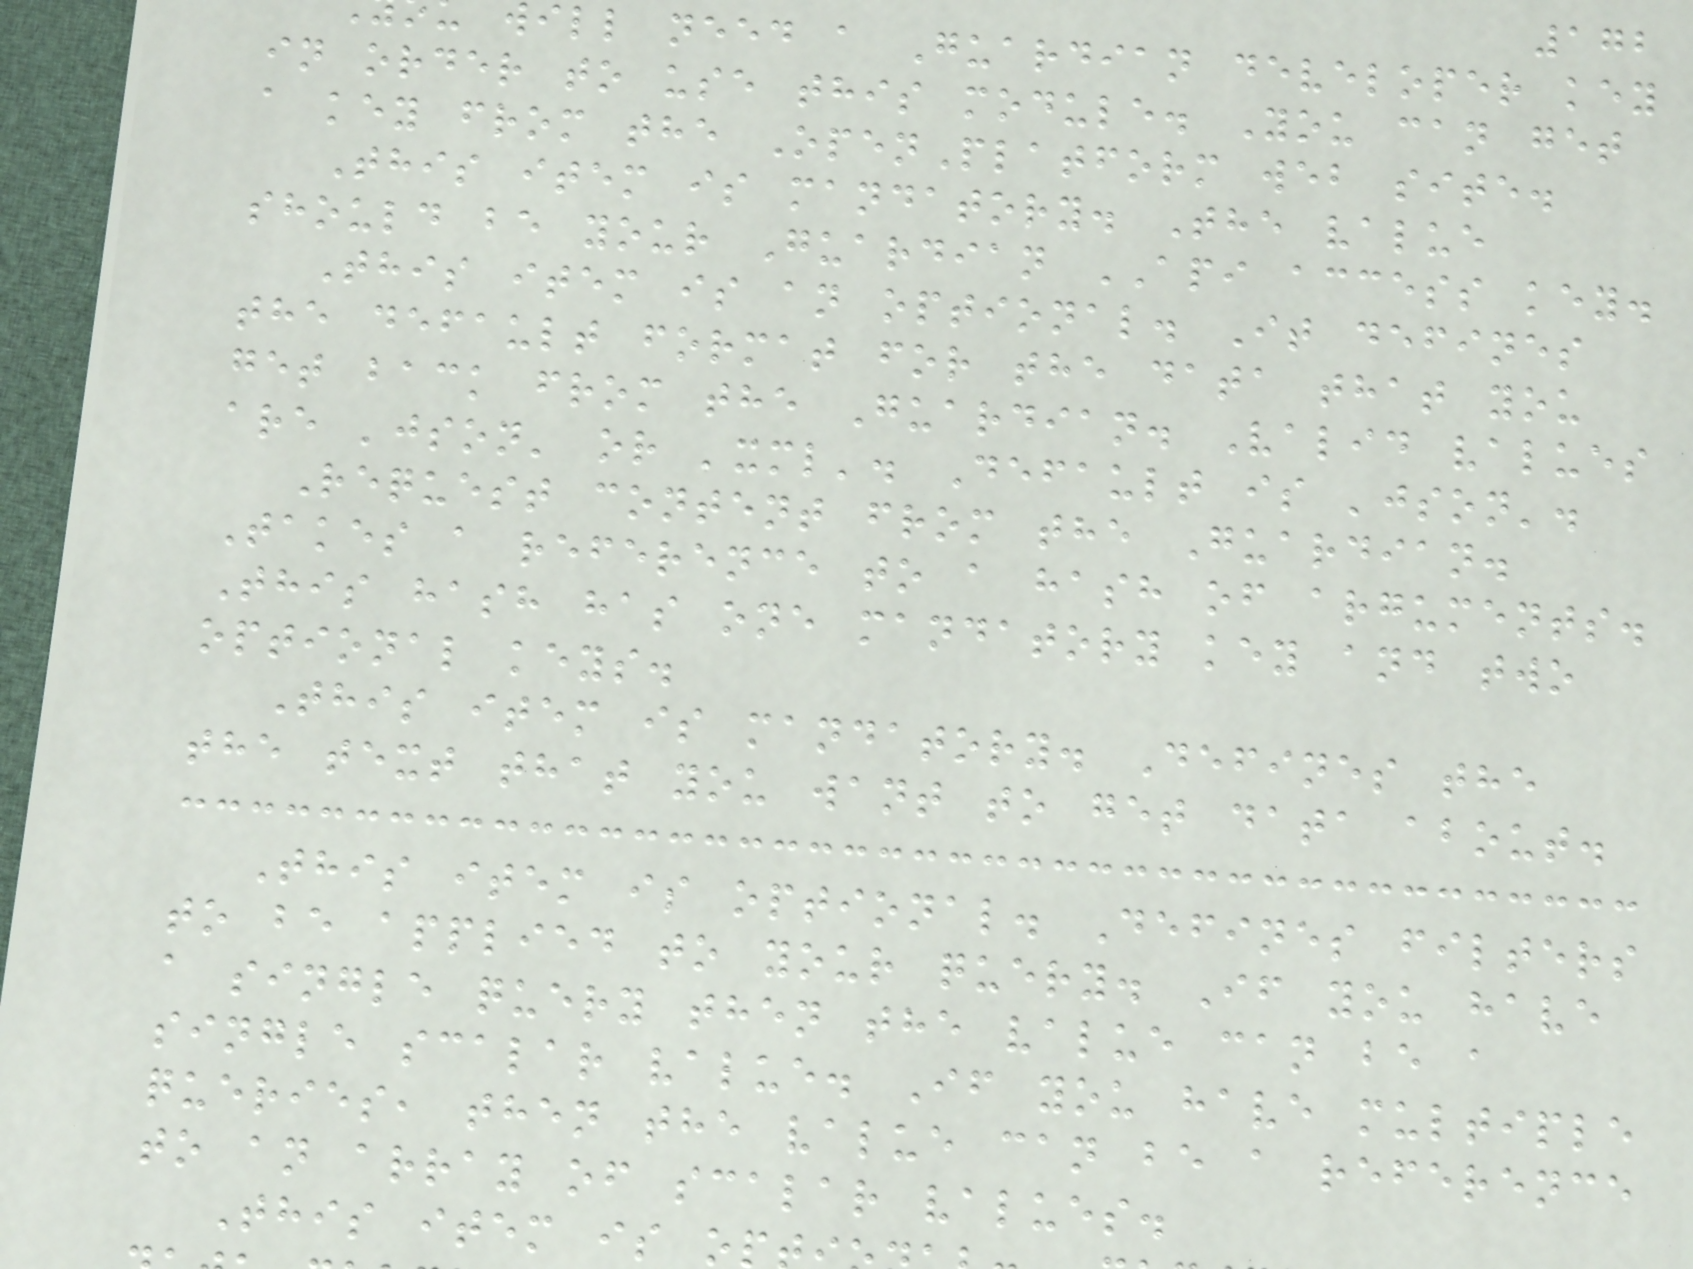172
will need a Guardian developer key
in order to use this module. You can get
a key from the OpenPlatform web site.
This item is mandatory. The value
should be your Guardian API access key.
This item is an optional. It defines
the default format for the data that you
get back from the Guardian. Valid values
are 'json' or 'xml'. Default is 'json'.
Request content from the Guardian.
Takes a reference to a hash of arguments.
This hash has one mandatory key and two
optional keys.
This item is mandatory. Defines the
the text that you want to get data about.
This item is optional. Defines filters
to be applied to your query. If you have
a single query then the value can be a
single scalar value. If you have multiple
queries, then the value can be a reference
to an array of scalar values.
This item is o
